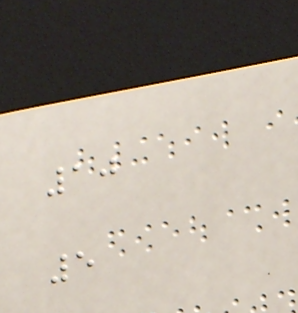10
5
